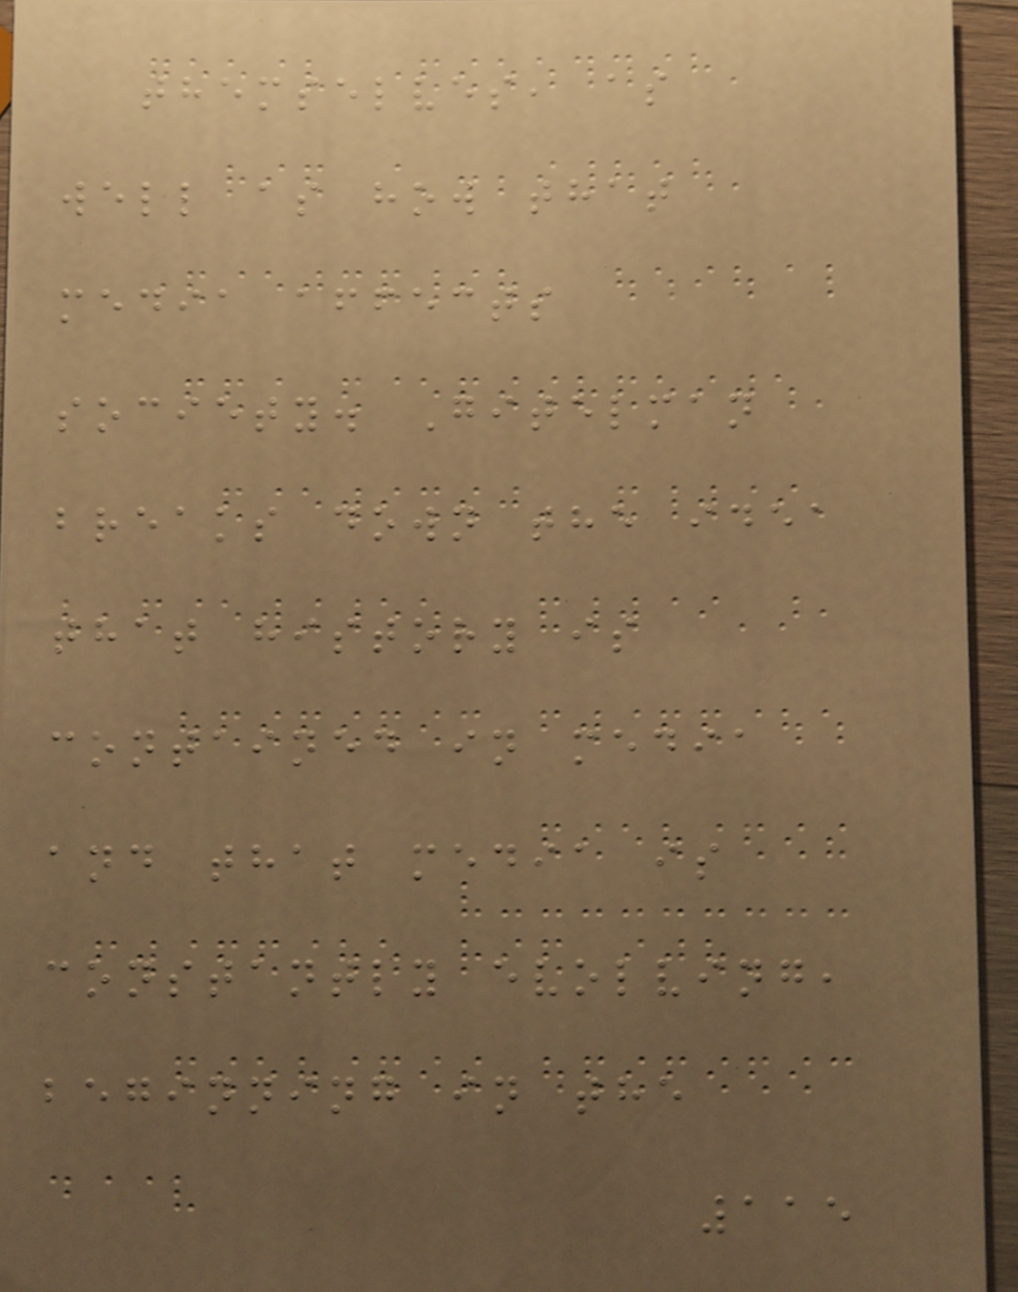themselves, as
well as how that
media affects
society. Gitelman
breaks down the idea
that history is
contained in media
and that media is
constantly evolving,
beginning in the
115
